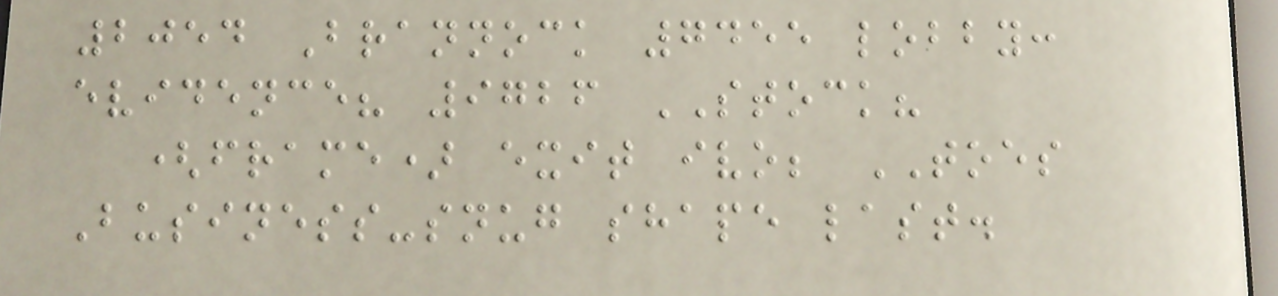2054 Brannock 7455 lobby:
evidence? 9726 STOCK?
(frame) exit ivo; TOES
Business-snug shape last.
